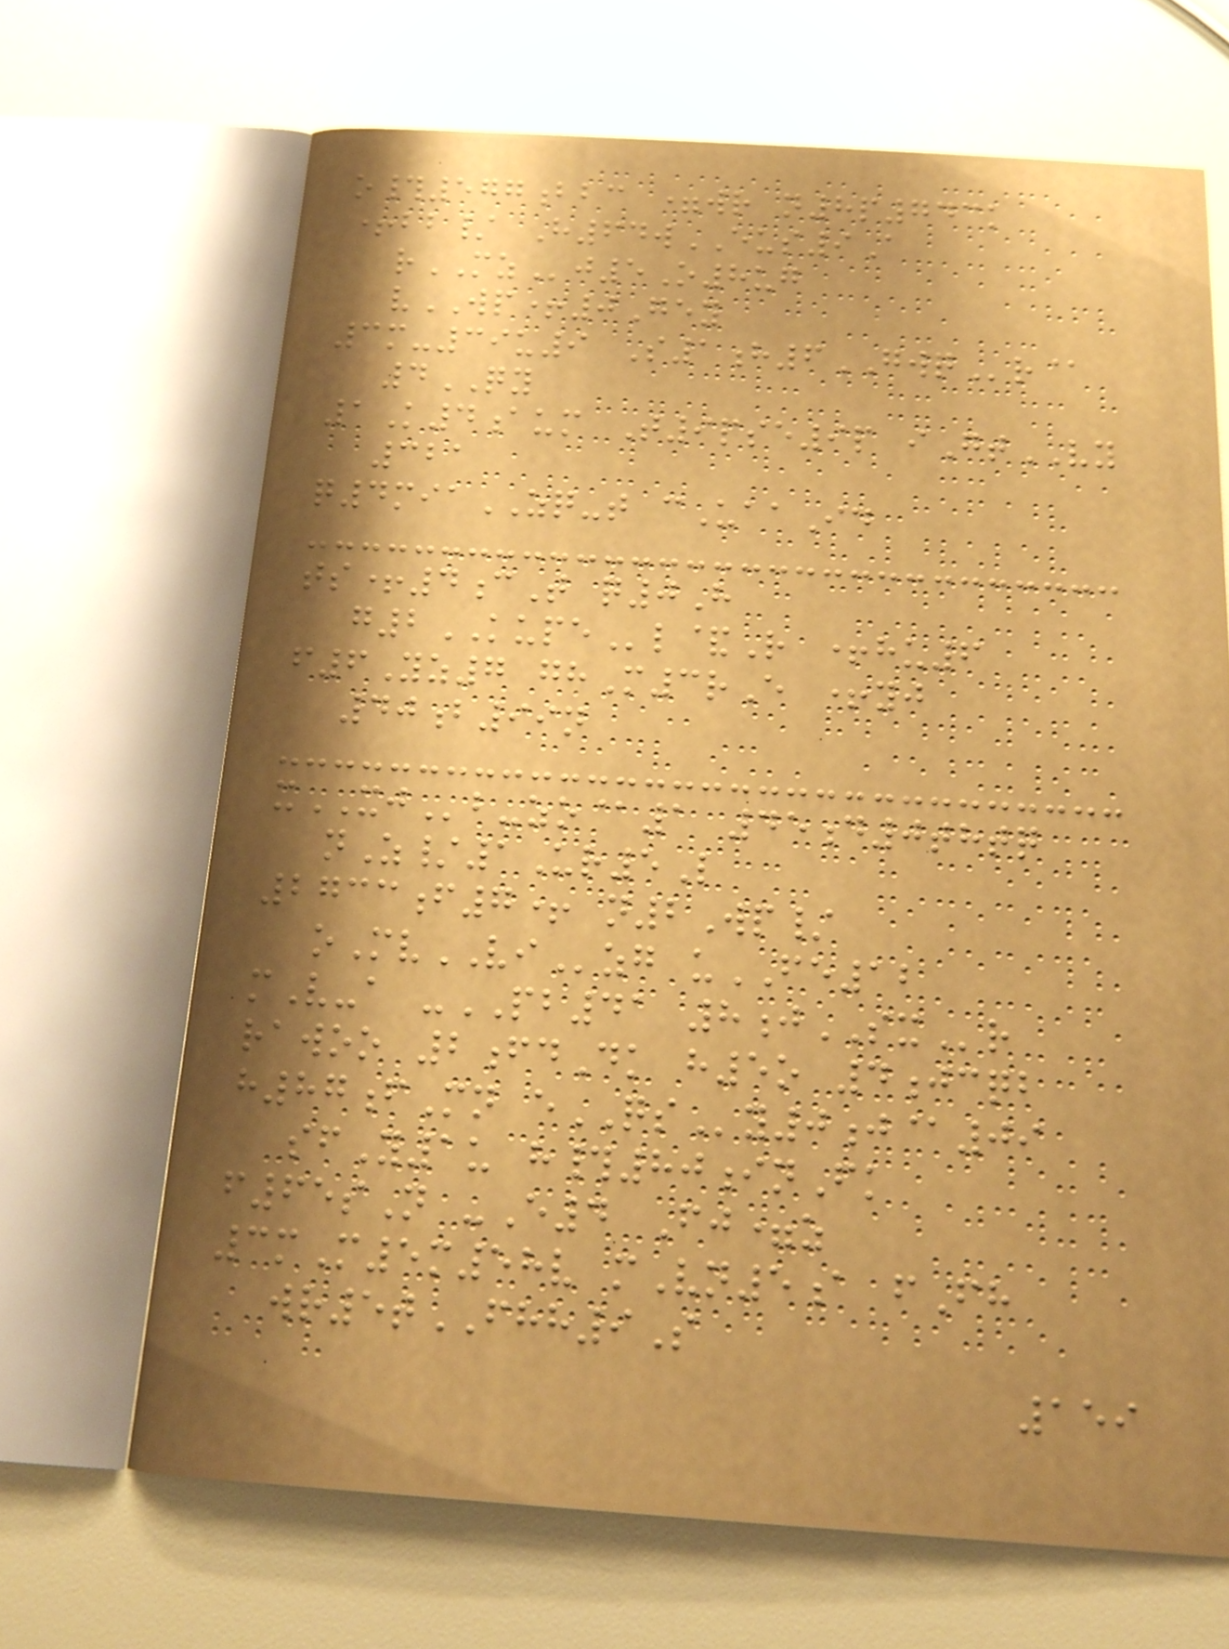o#577bbc =wr n8p743k
+bb/ H64wEUS9A
rMZj5O8ug
vWP+0Gey
3m-39u9 S1h6GWQr@
4QY
1K4aum T9pse9p iGtVY
321
q4miaZQ-t cUaaId
ts+4cT q0H
g2KUPEl&R +hu6
f6Yz7 ghM3rE +yj
40b99n
xXJb-zo@1 45d0thtq
nZ/1Ur5L
2733f7+ n2Wp/
oMvVIzg uFE12
mV-a -PB41 8jSXr
rawoo 2fdDk h5o 4jcqb
h87fMn eQSy0j@09
sfY1u h#80inFk
f65sN -E4 Fj=z
3mM5m58v mVn5a fFh
wr5tFHH9S
159
